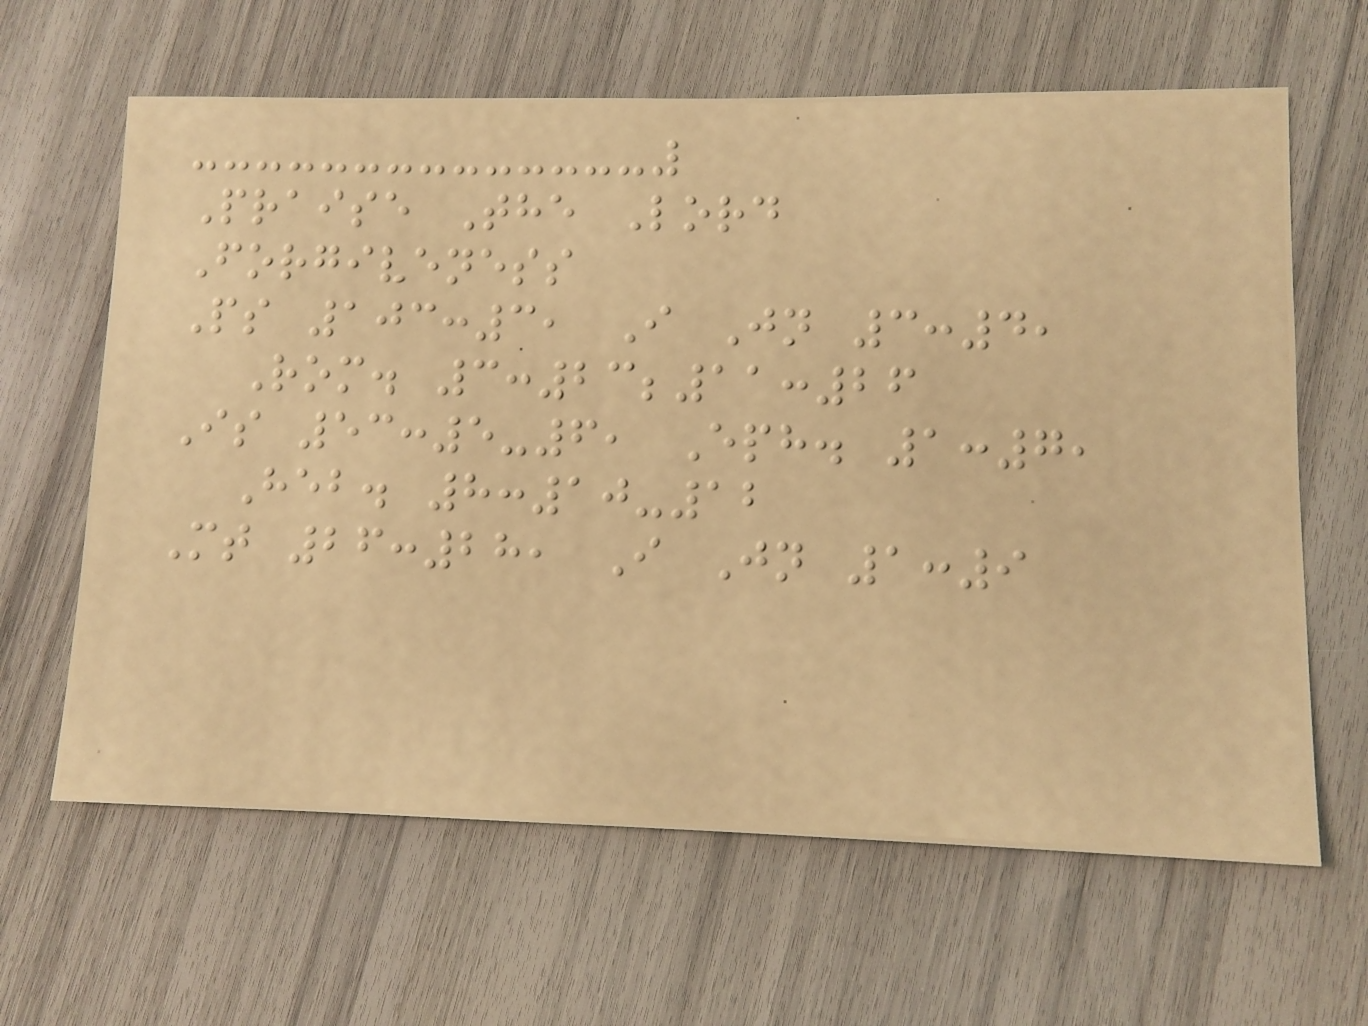Praise The Lord
Forgiveness
Ps 103:3, I Jn 3:4,
Rom. 3:23;11:26
Is 53:5-6, Eph. 1:7,
Heb. 8:10-12
Mt 26:28, I Jn 1:9
